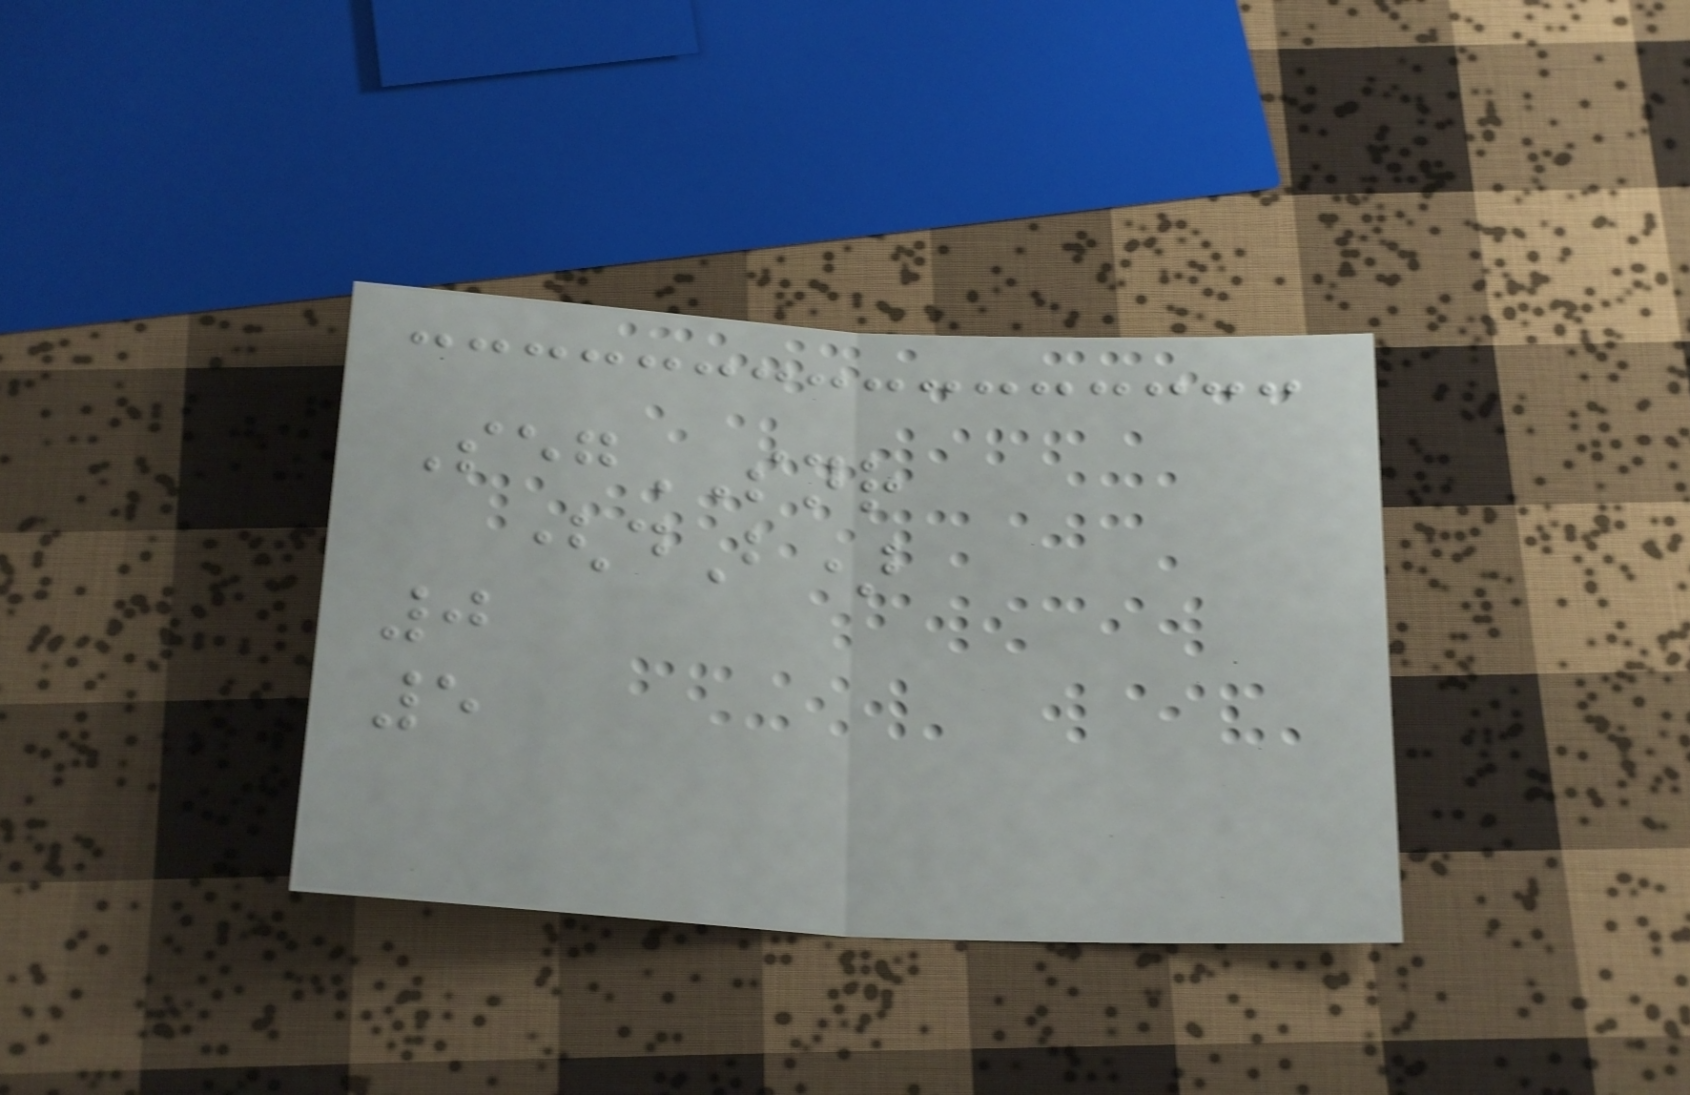SegSNR
(dB)
0
5
